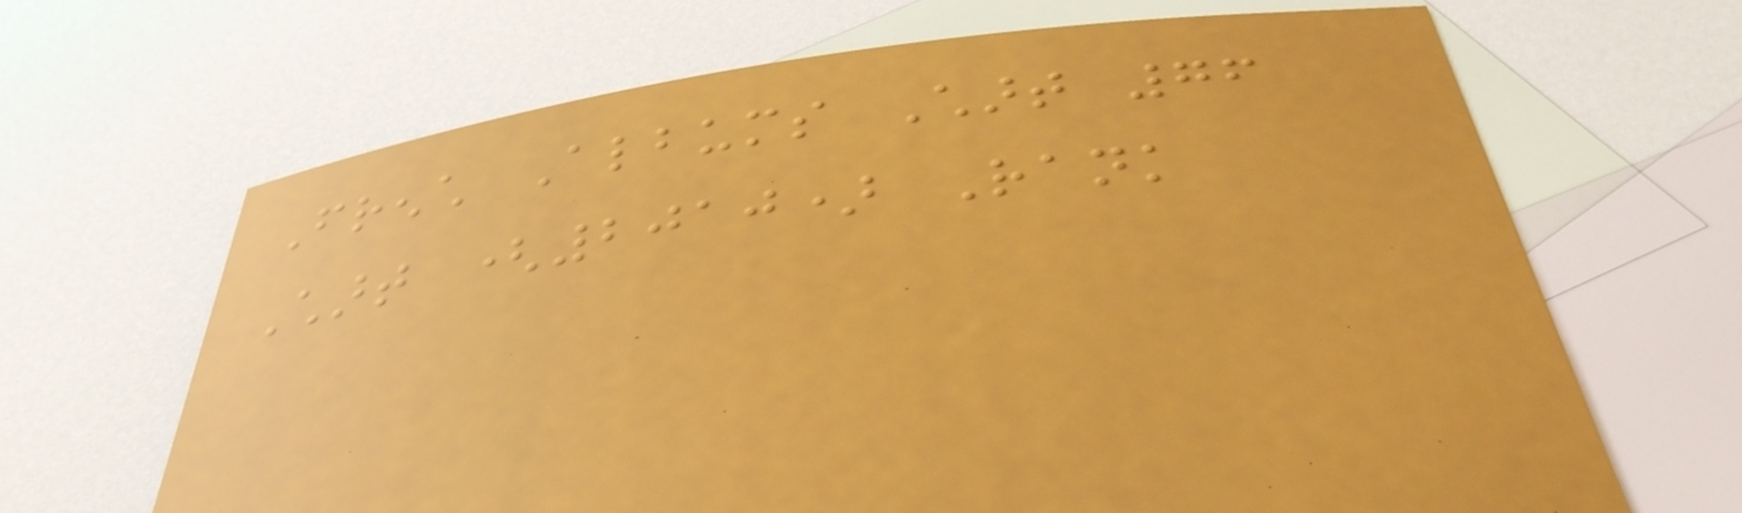French Albums Chart 76
Chart (2010) Rank
